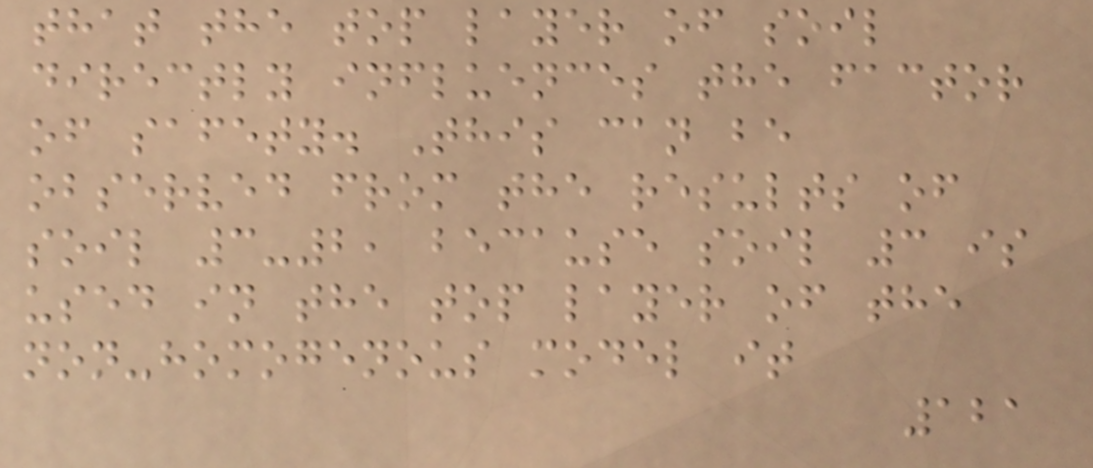that the top layer of soil
directly influences the factor
of safety. This can be
observed from the results of
soil 3-2, because soil 3 is
used in the top layer of the
non-homogenous model it
121
